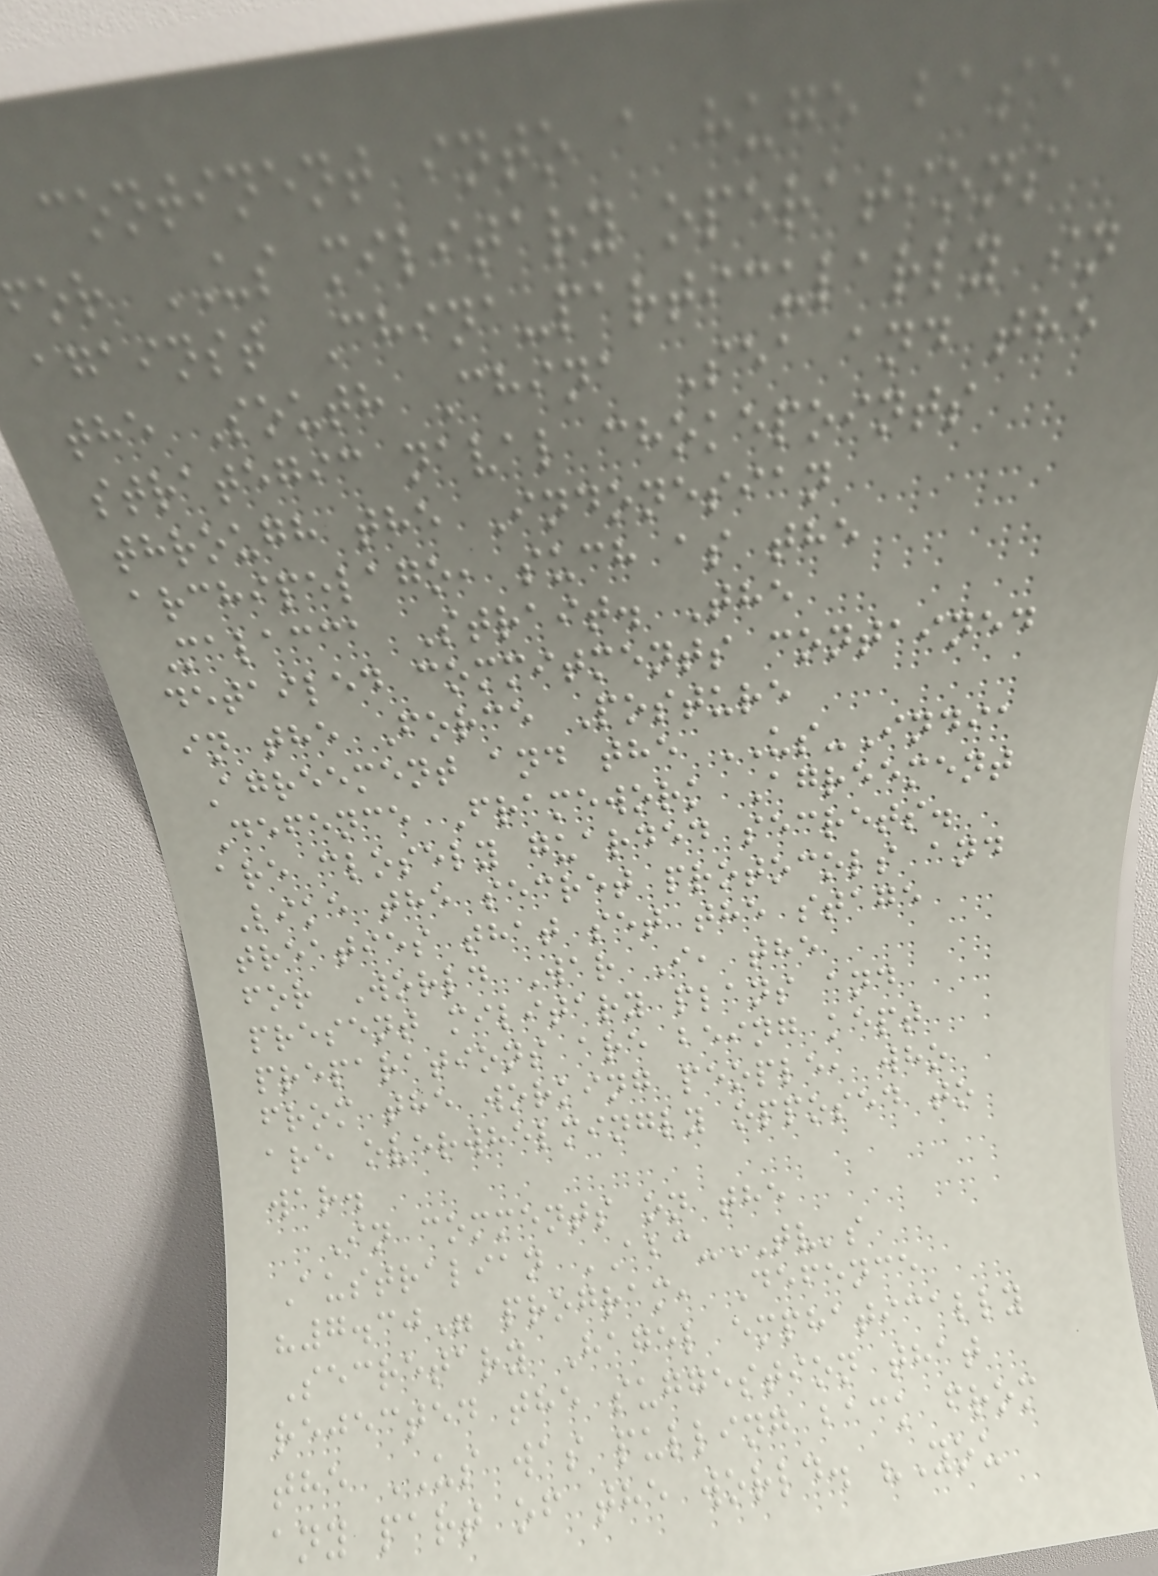continent into a huge base
for US military operations
against China-particularly in
the South China Sea and the
strategic naval chokepoints
through the Indonesian
archipelago, such as the
Malacca Strait. The
detailed commitments contained
in the Force Posture
Agreement and the US-India
Defence Framework Agreement
are closely guarded secrets.
Like the secret protocols and
treaties that set the stage
for World War I, the
present military plans and
preparations are being kept
from the working people, who
are overwhelmingly opposed to
war.
In comments on the
Australian ABC-TV's
"7.30" program, Defence
Secretary Hagel emphatically
rejected the suggestion that
the US was pulling back from
any part of the world. "You
